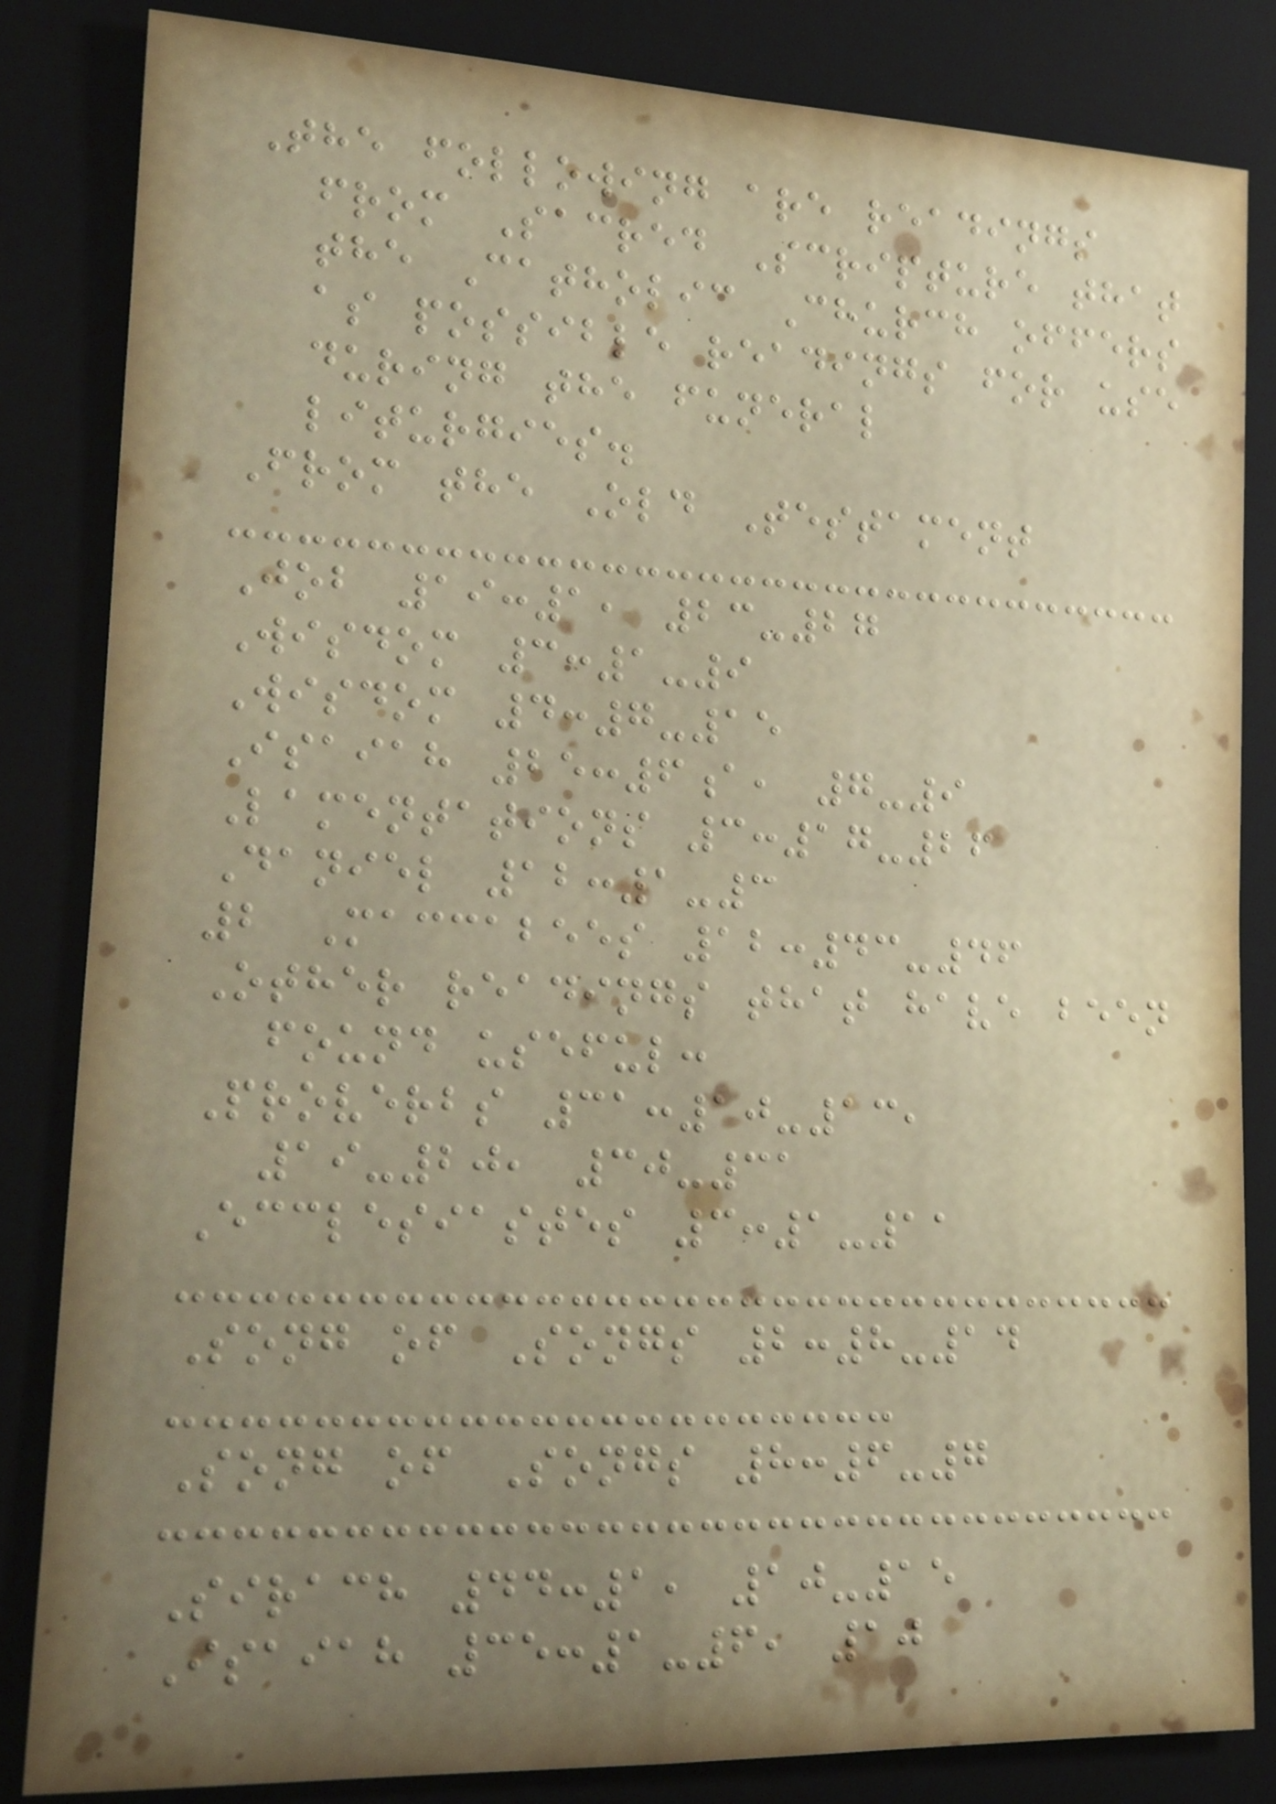The following are readings
from Sacred Scripture that
the Catholic Church offers
as possible readings for use
during the funeral
liturgies.
From the Old Testament
Job 19:1, 23-27
Wisdom 3:1-9
Wisdom 4:7-15
Isaiah 25:6a, 7-9
Lamentations 3:17-26
Daniel 12:1-3
2 Maccabees 12:43-46
Other readings that have been
found useful:
Proverbs 31:10-13,
19-20, 30-31
Ecclesiastes 3:1-11
Song of Songs 2:8-14
Song of Songs 8:6-7
Sirach 44:1, 10-15
Isaiah 35:1-6, 10
